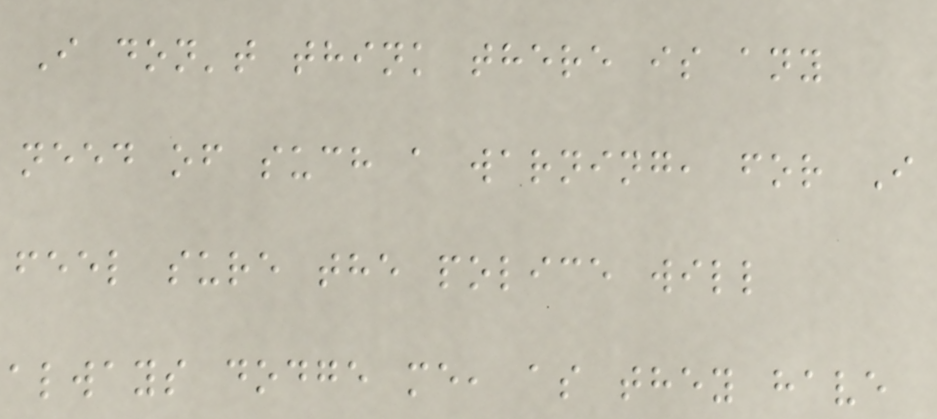I don't think there is any
need of such a warning, for I
feel sure the police will
always dodge me, as they have
